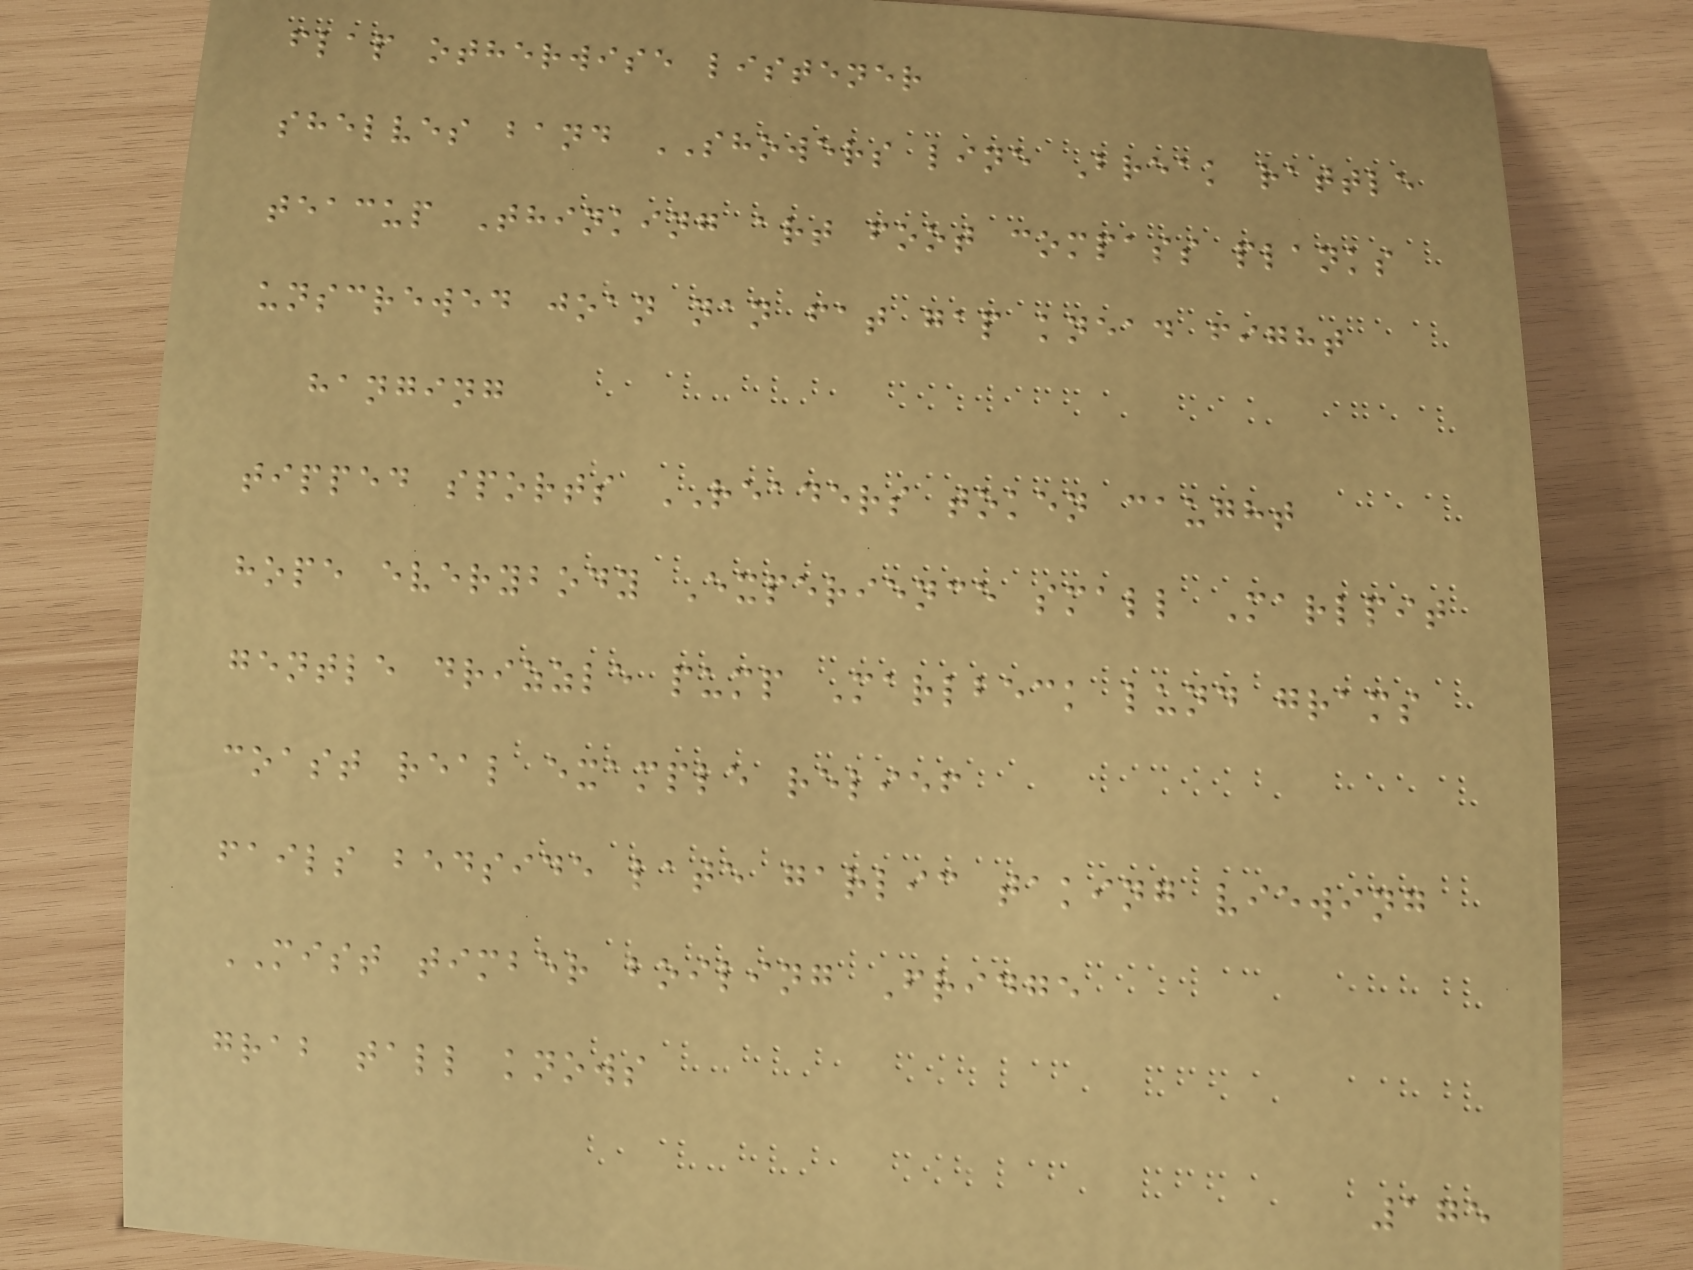flap otherwise listener
shelves band SHOWERS line Break rattle
teacup Thinking art foot compass planks
unscrewed joan nan fat gap knead fight
hanging
tipped sports READERS token caught
hope everybody Experience small Marlpit
gentle drizzle pump Marlbeck lund grams
coast real example relief
fails bedside late garlic taking viewing
MIST timber boiling Fridge
grab tall knows
175
